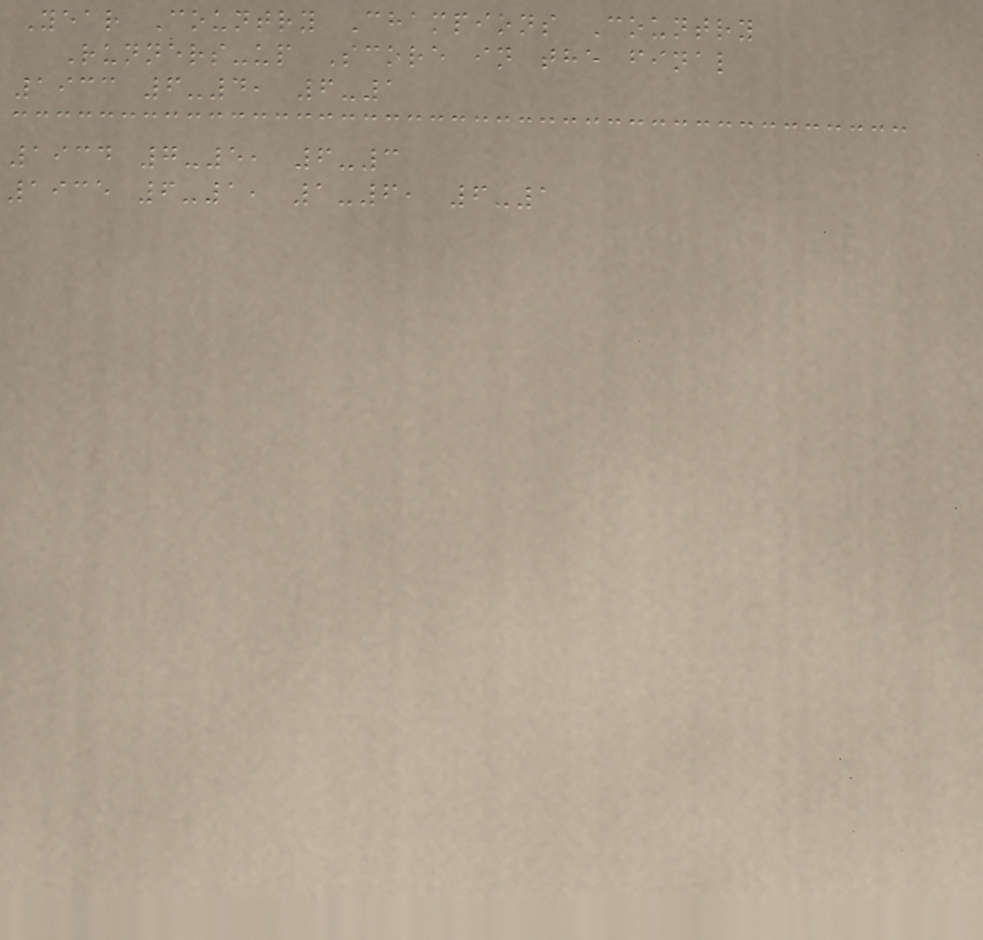Year Country Champions Country
Runners-up Score in the final
1933 6-4, 6-1
1934 7-5, 6-3
1935 6-1, 1-6, 6-1
